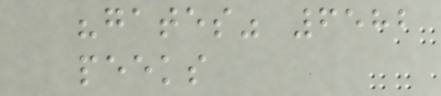"gates" 6582
peeks
